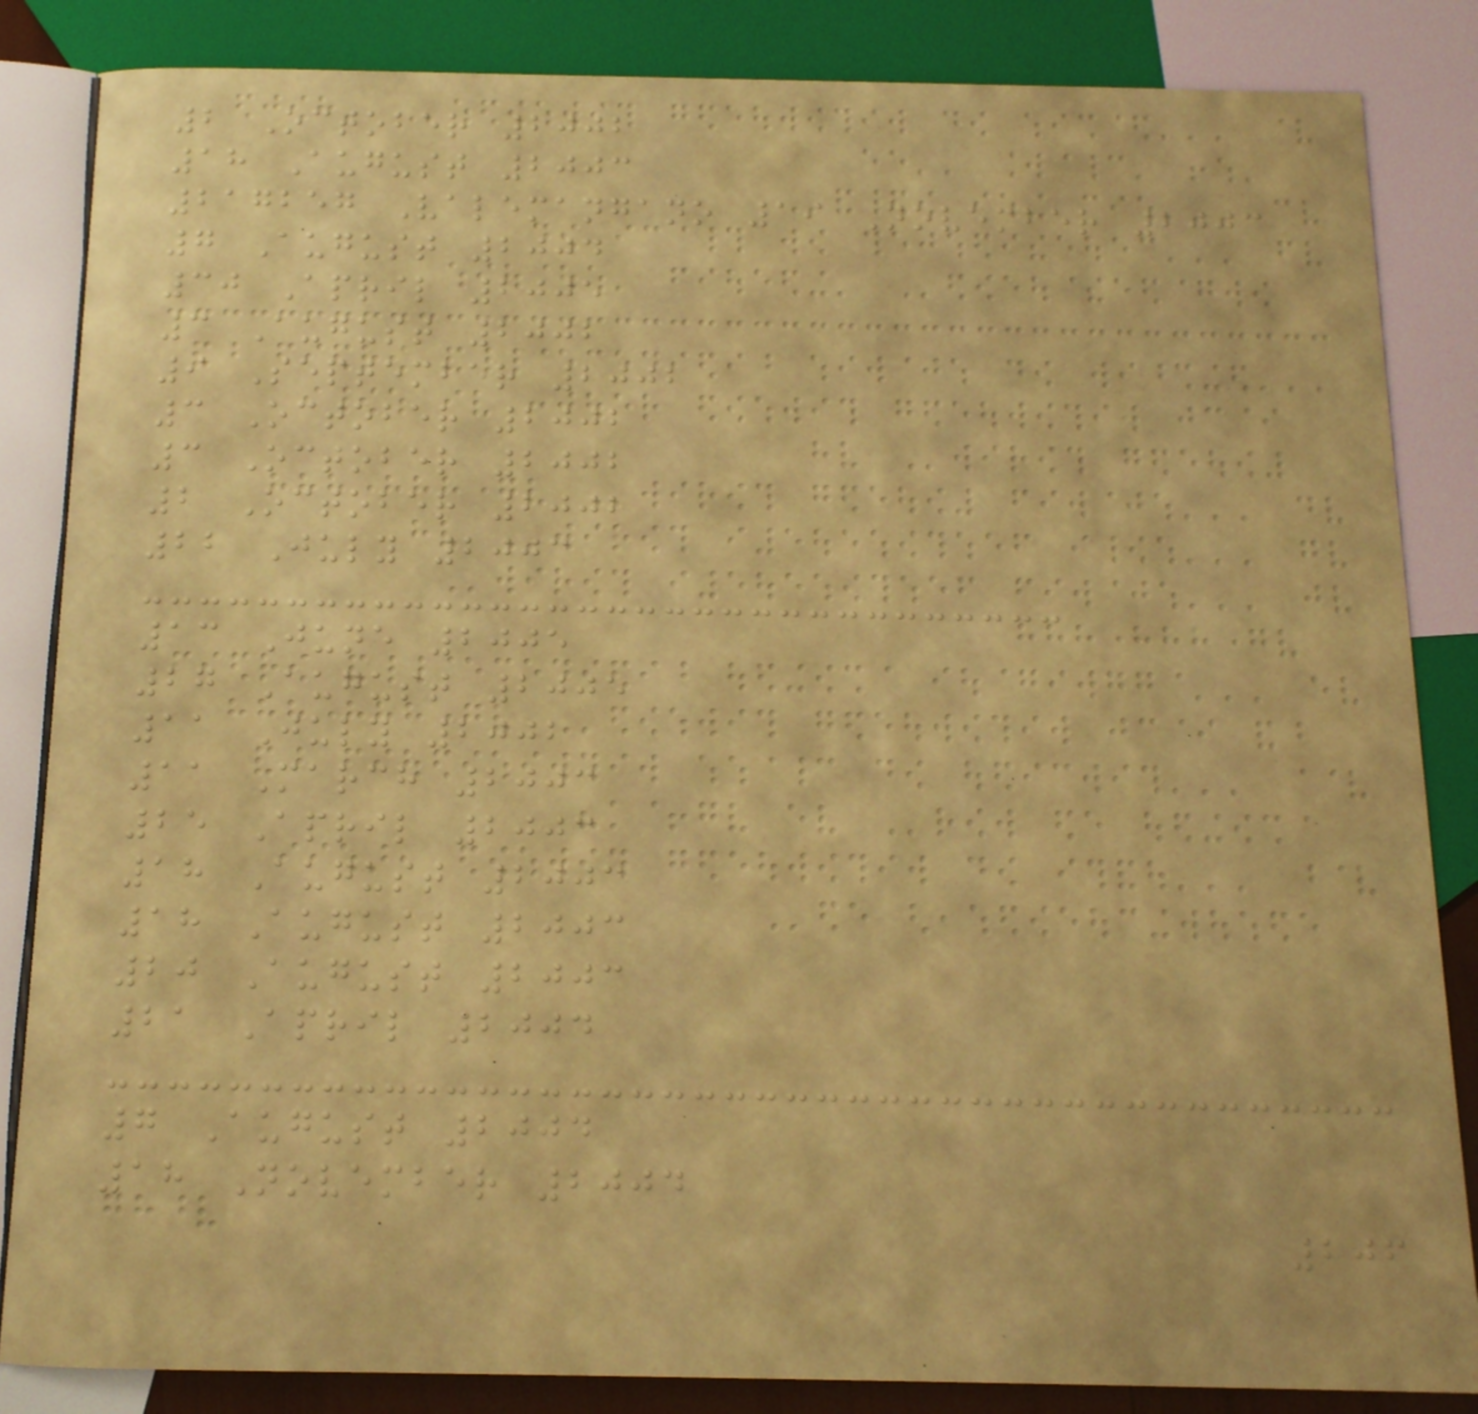2 October 2002
18 August 2003
217257 Valemangano 19 November 2003
7 August 2004
30 April 2005
3 August 2002
9 September 2002
3 October 2002
3 October 2002
2 October 2002
22 July 2003
13 June 2005
27 August 2005
11 July 2002
11 March 2003
25 April 2003
18 August 2003
18 August 2003
20 August 2003
21 April 2004
7 August 2004
18 November 2004
206
